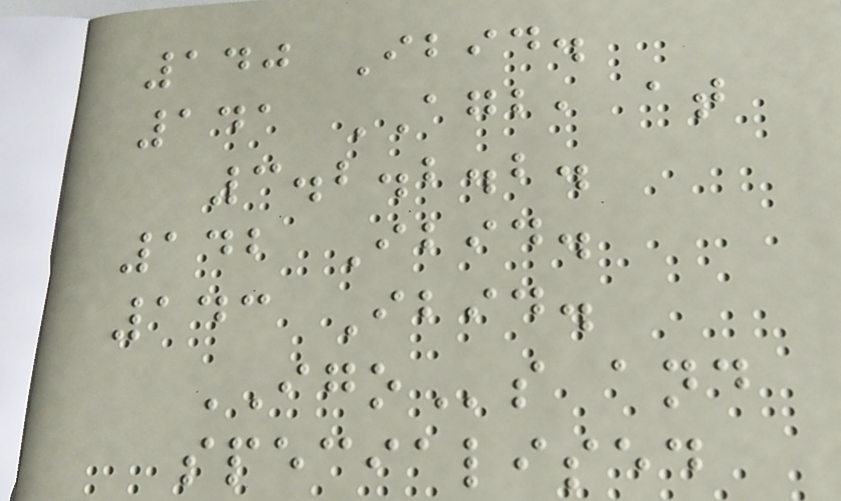140 Ibid.
141 AGB, at
3.2.2.2.
142 Ibid.
143 Ibid.
IGOs and
specialised
